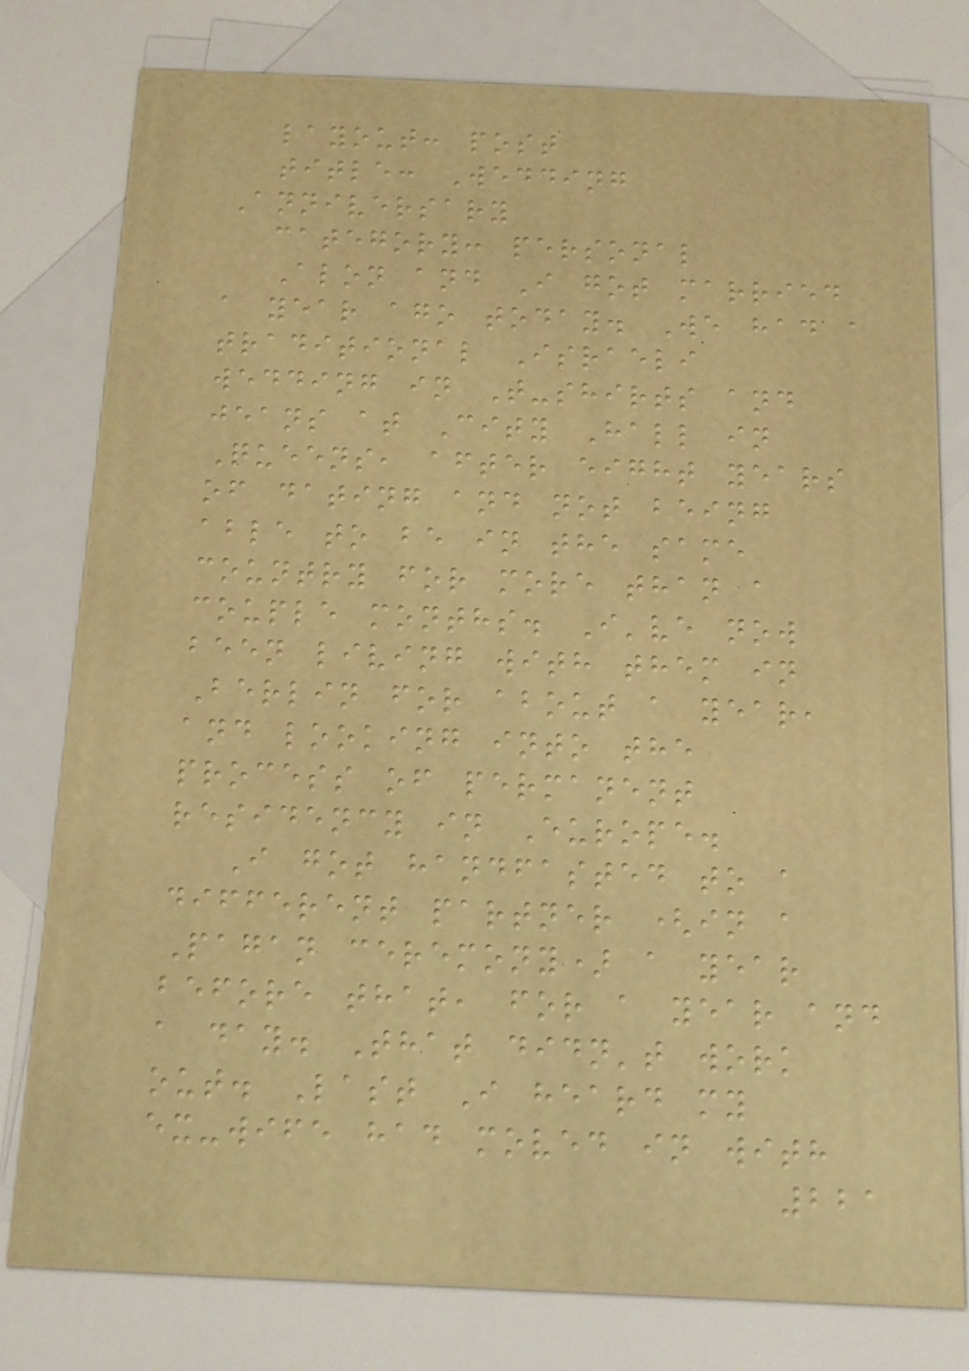layout: post
title: Wedding
Anniversary
category: personal
Alon and I got married
a year ago today. We had a
traditional Israeli
wedding in T-shirts and
jeans at City Hall in
Queens, after eight years
of dating and not being
able to be in the same
country for more than a
couple months. I've now
been living with them in
Berlin for about a year,
and looking into the
process of permanent
residency in Europe.
I got handfasted to a
different partner (in a
Pagan ceremony) a year
before that, for a year and
a day. That didn't work
out. Last I heard my
ex-wife had moved in with
221
